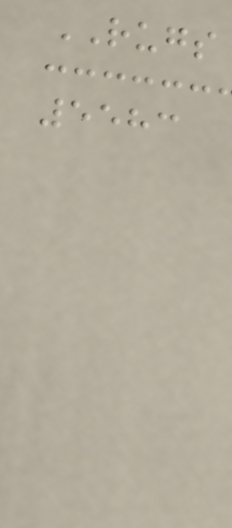RUGS
5583
